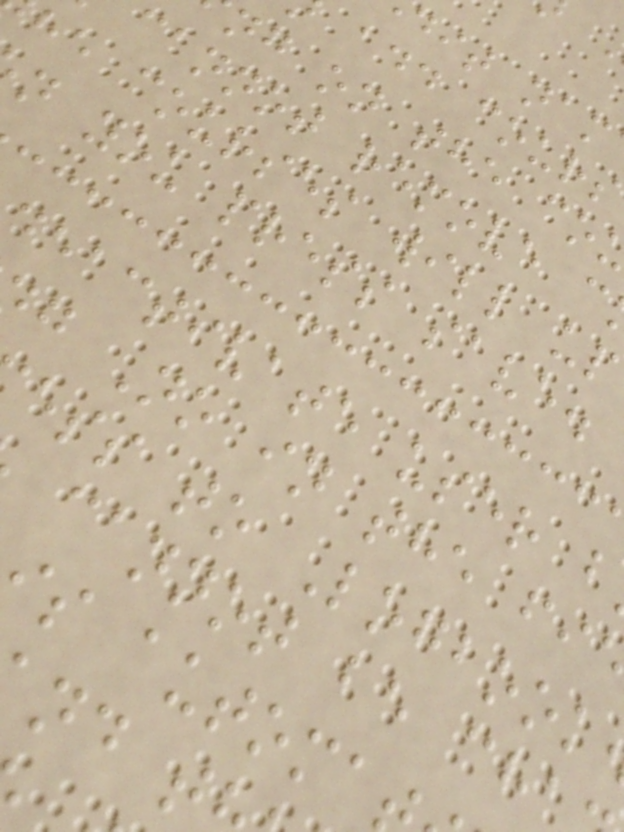dit nam
add cours
ng on the co
cannot remove c
he courses will up
n you press save.
eactivate user b
g No in the fi
ess to Logbook
cannot be ch
s automa
